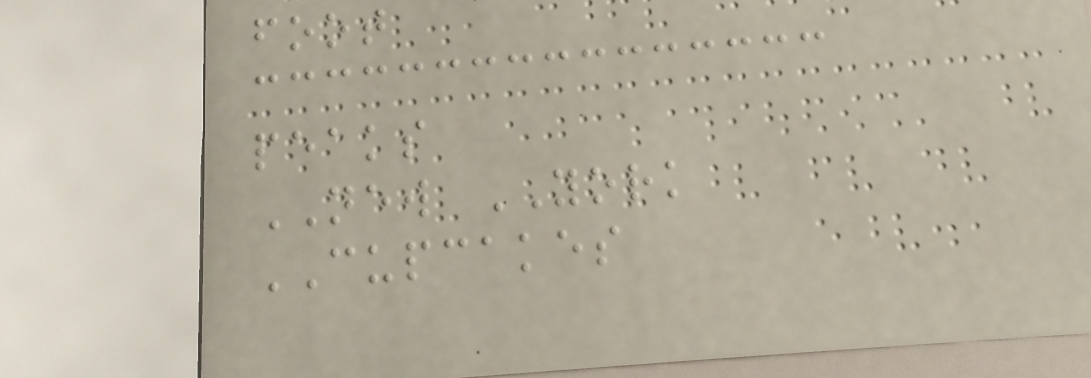foot
peaks
NEW YORK
CUPCAKES
